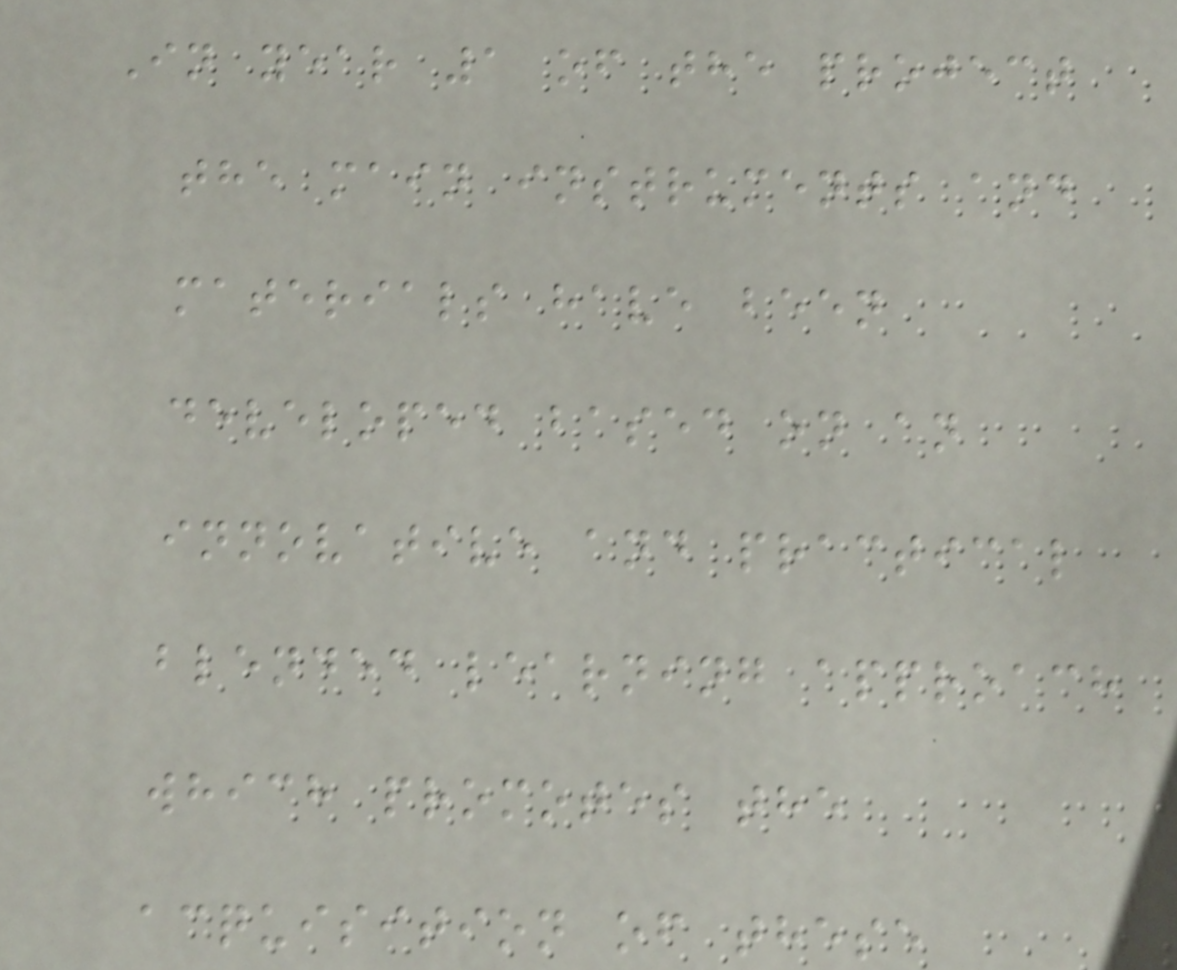In year 1 of the project
the main instruments and
materials have been
developed based on an
innovative and practical
blended learning approach
which promotes the
acquisition of these
